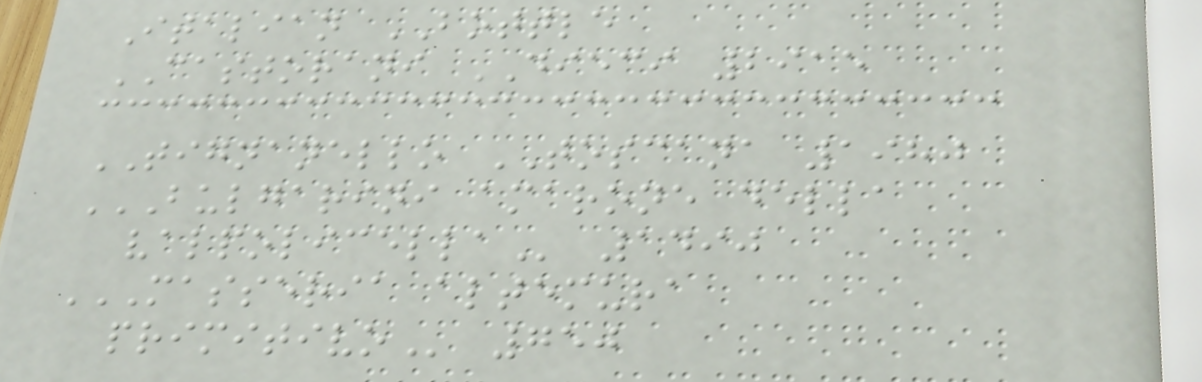Italian BOTTLE
CASTORANI DIECI 2915
TIGNANELLO TOSCANA 1980
BULGARINI AMARONE DELLA
VALPOLICELLA 1490
MASSERIA ALTEMURA
PRIMITIVO 750
